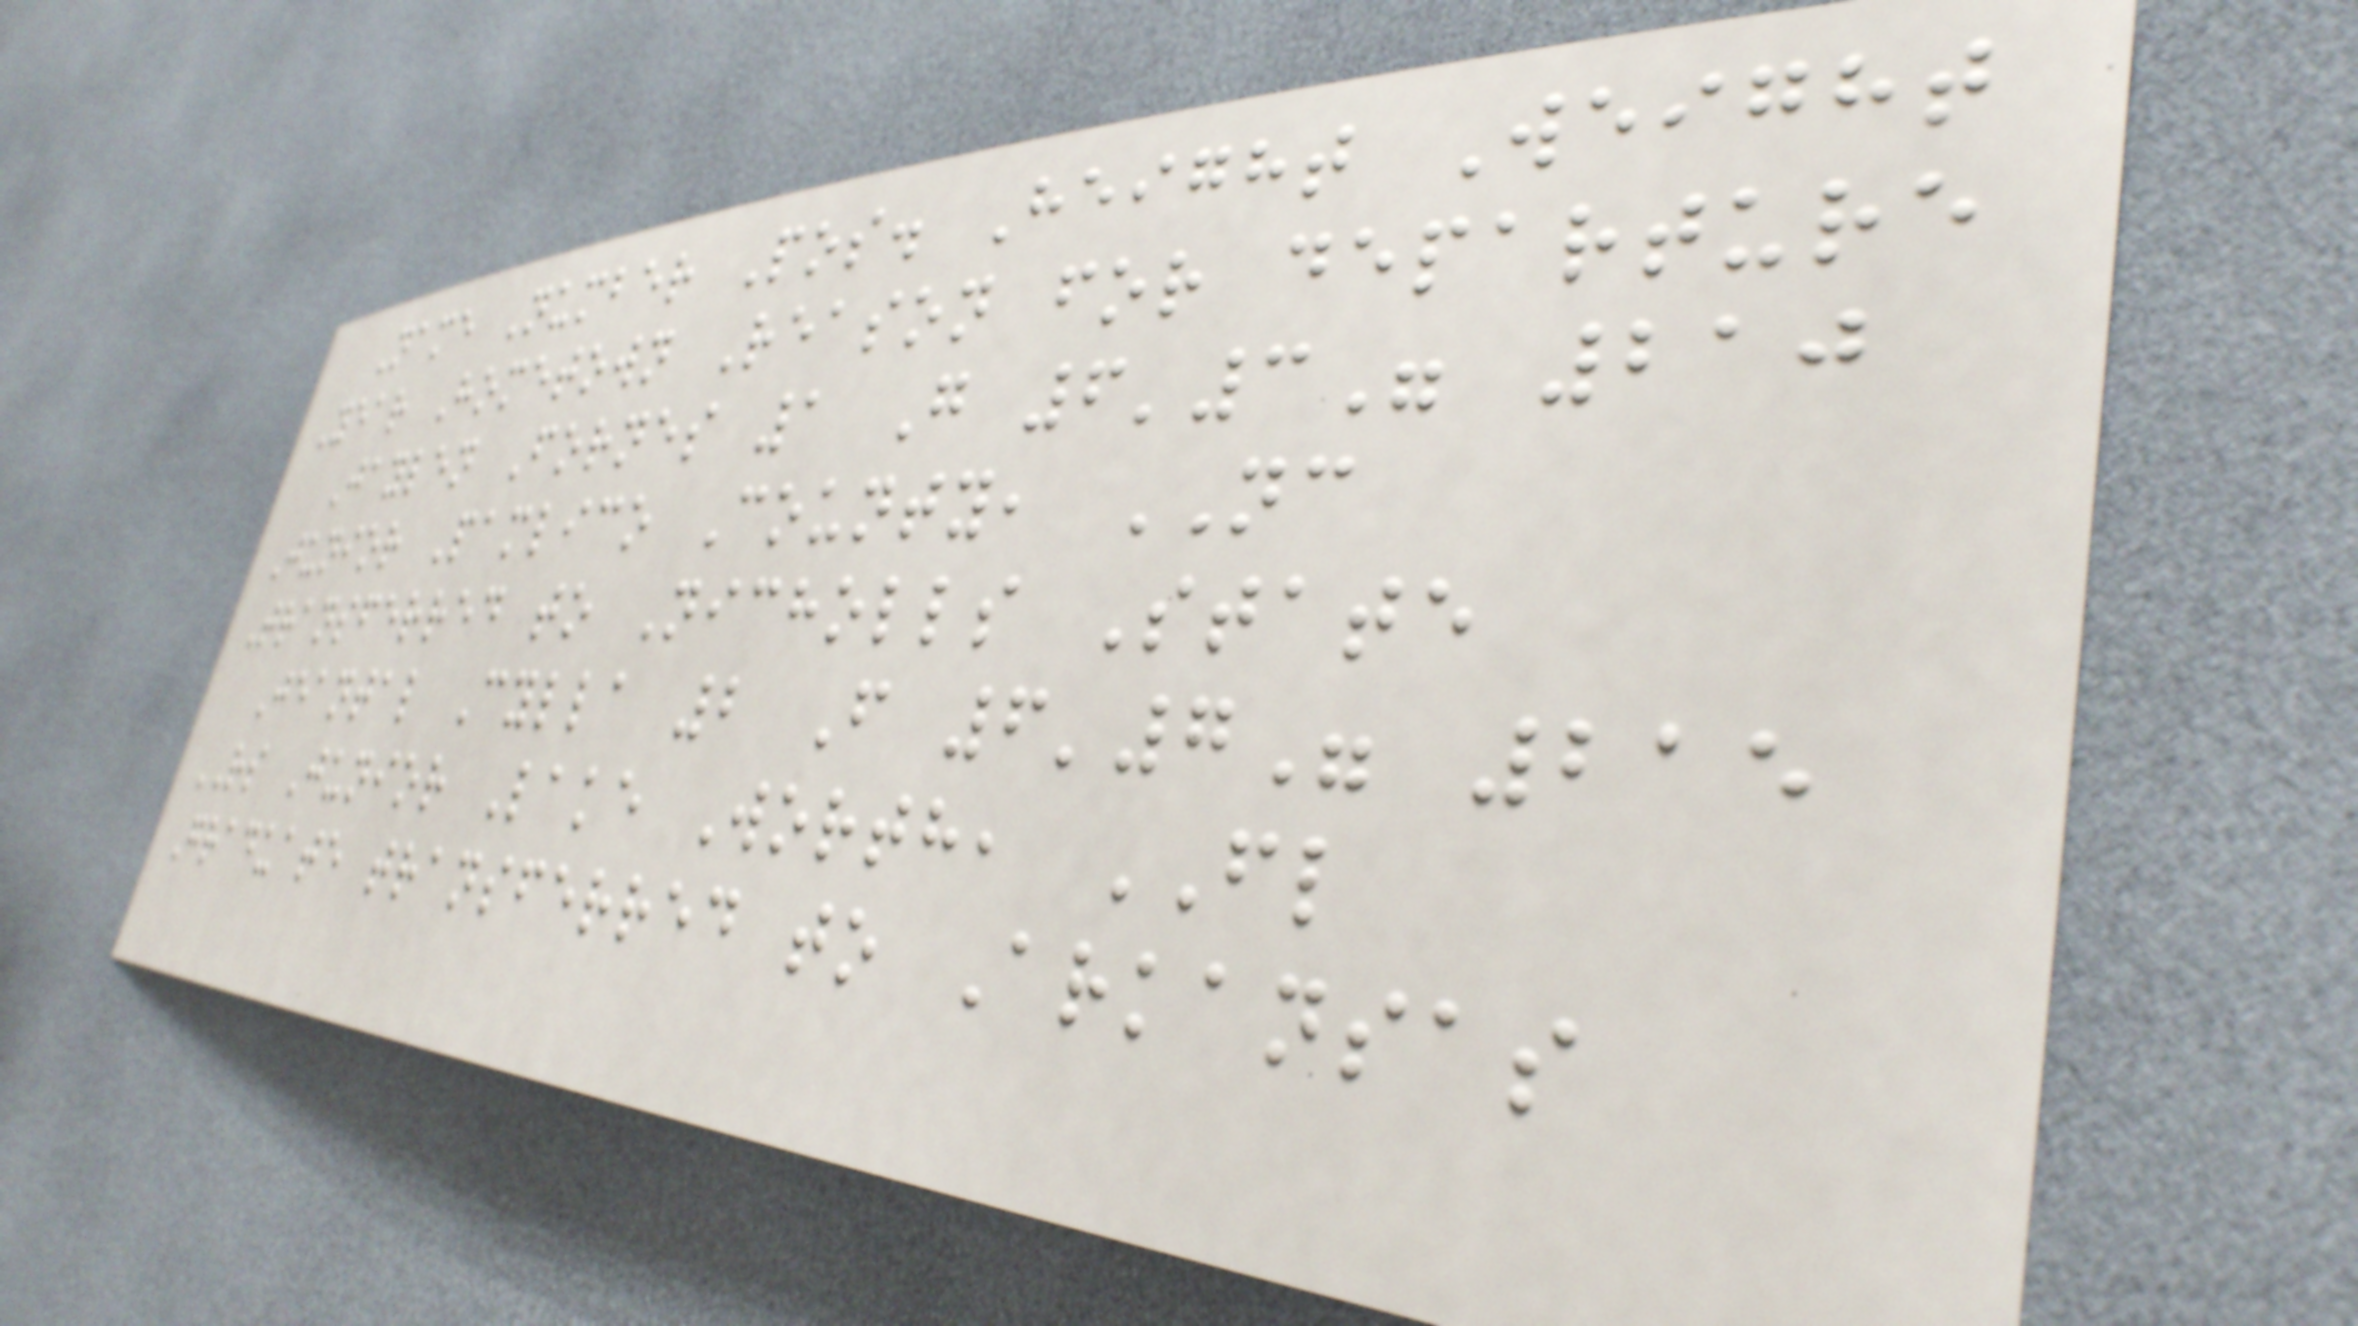Name Number Pos. Height Weight
Year Hometown Reason for departure
Jaylen Fornes 1 G 6'3" 210
Junior Pamlico County, NC
Transferred to Nicholls State
Jeantal Cylla 2 F 6'7" 215
RS Junior Lake Worth, FL
Graduate transferred to Arkansas
